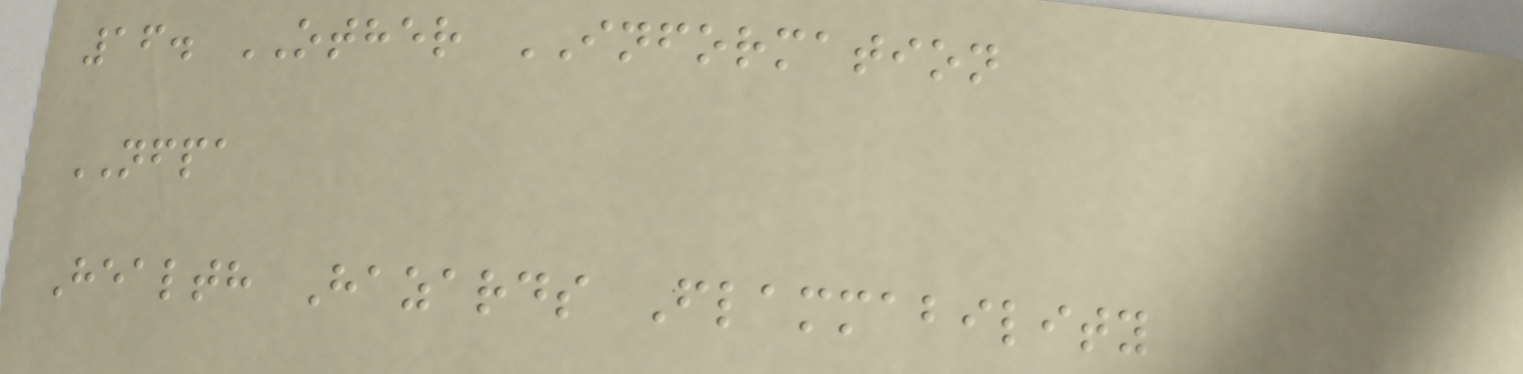16. OTHER INFORMATION
NFPA
Health Hazards Flammability
